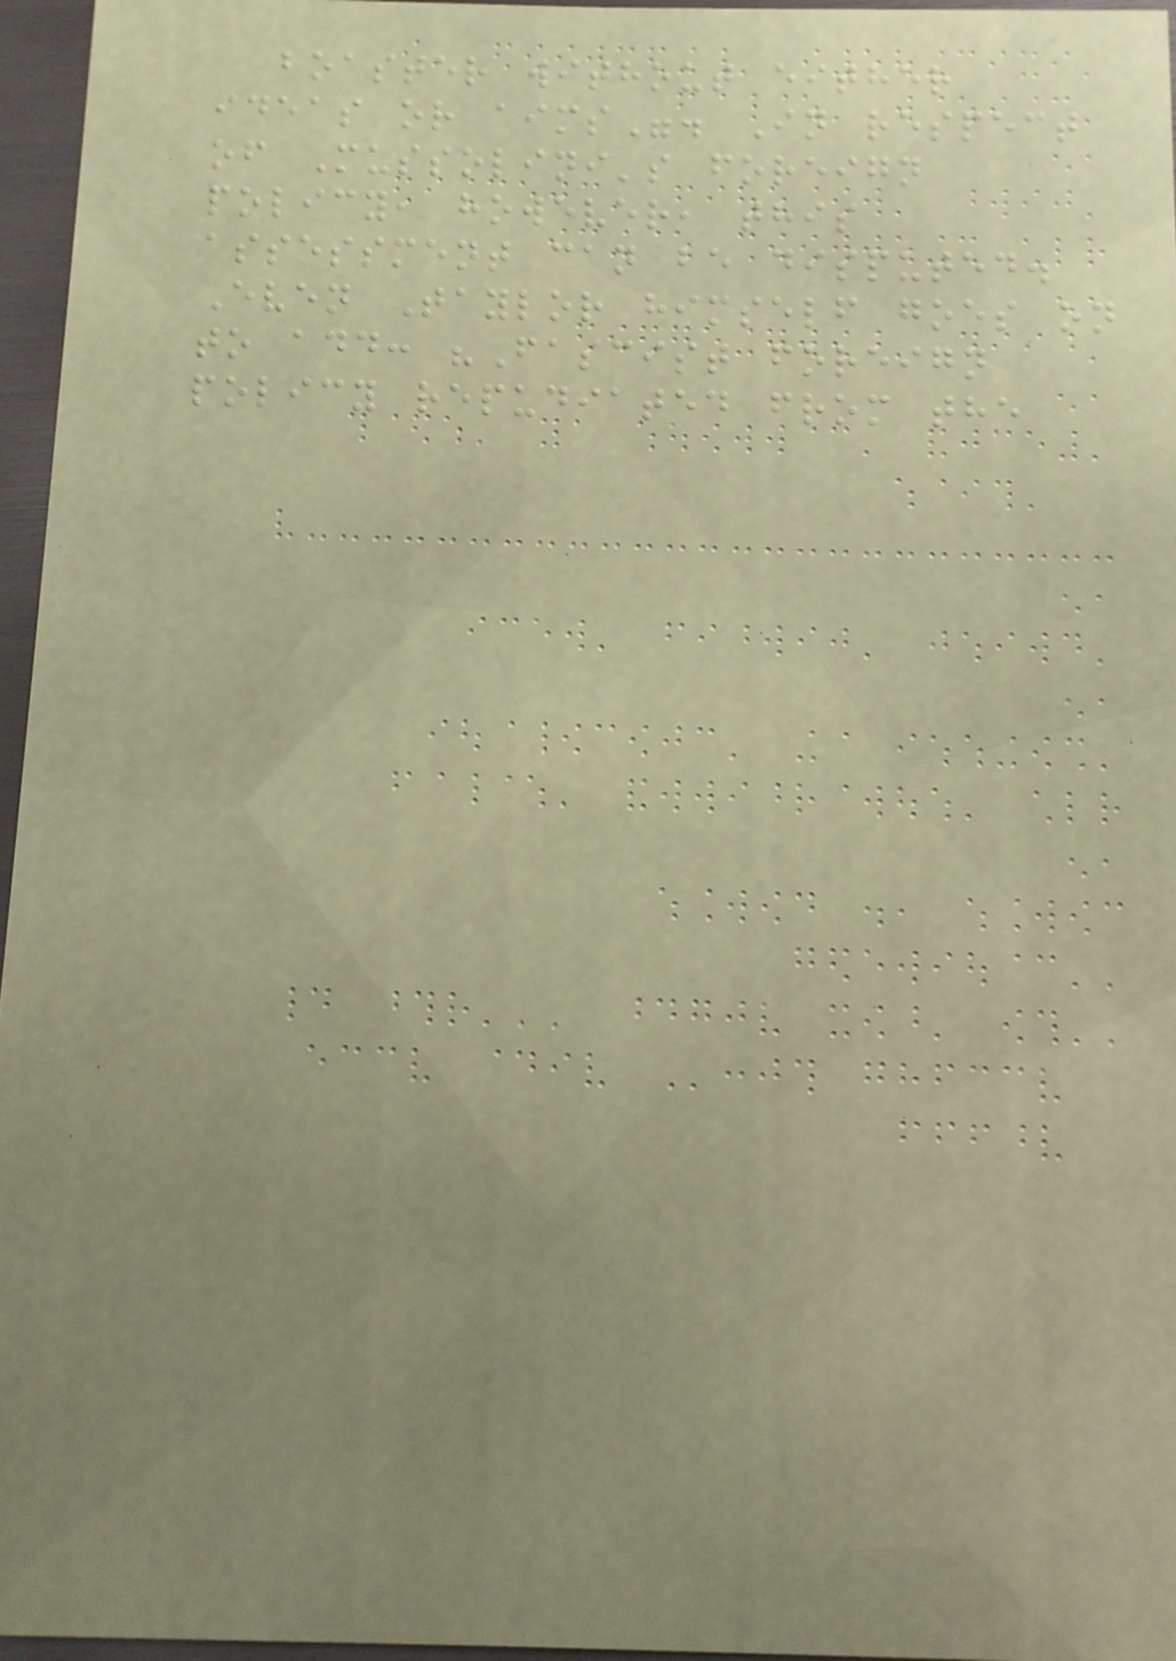boaster without either
ideas or aims". In respect
of Mussolini's foreign
policy, however, this
assessment can be disputed.
Even Taylor himself goes on
to add: "Fascist foreign
policy repudiated from the
